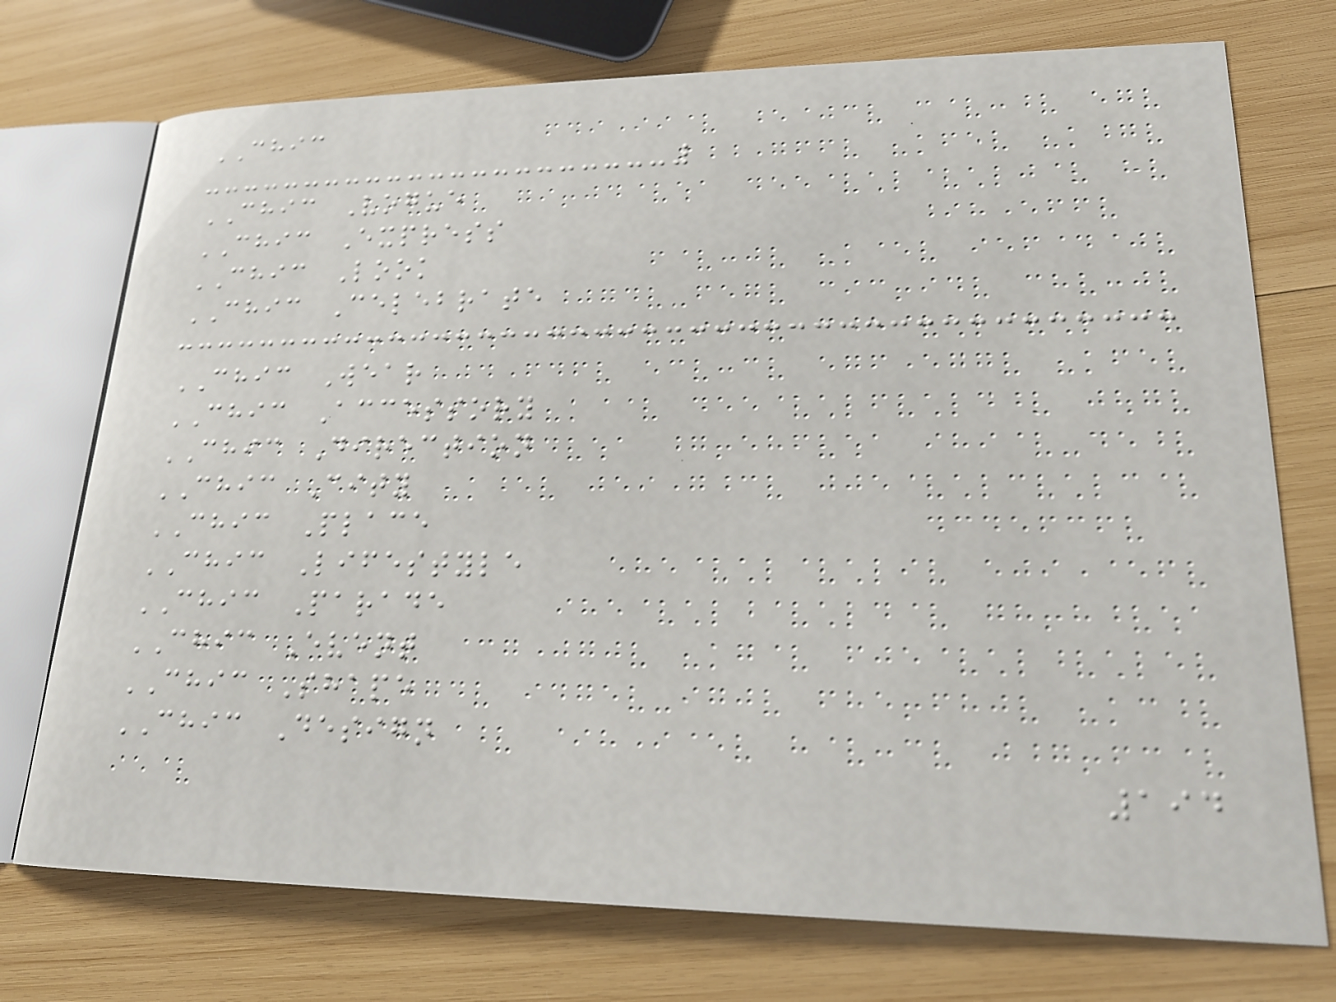CHIC
CHIC Vogue
CHIC Express
CHIC Look
CHIC Celebrate
CHIC Wear
CHIC Accessory
CHIC Direction
CHIC City
CHIC Place
CHIC Lifestyle
CHIC Parade
CHIC Event
CHIC Shape
CHIC Design
194
